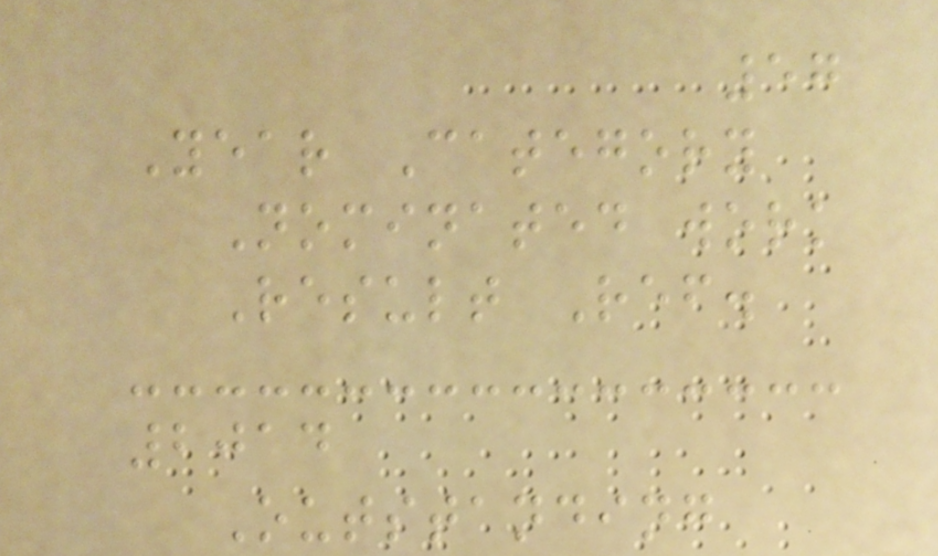57
Year Category
Nominated work
Result Ref.
2014
Outstanding
